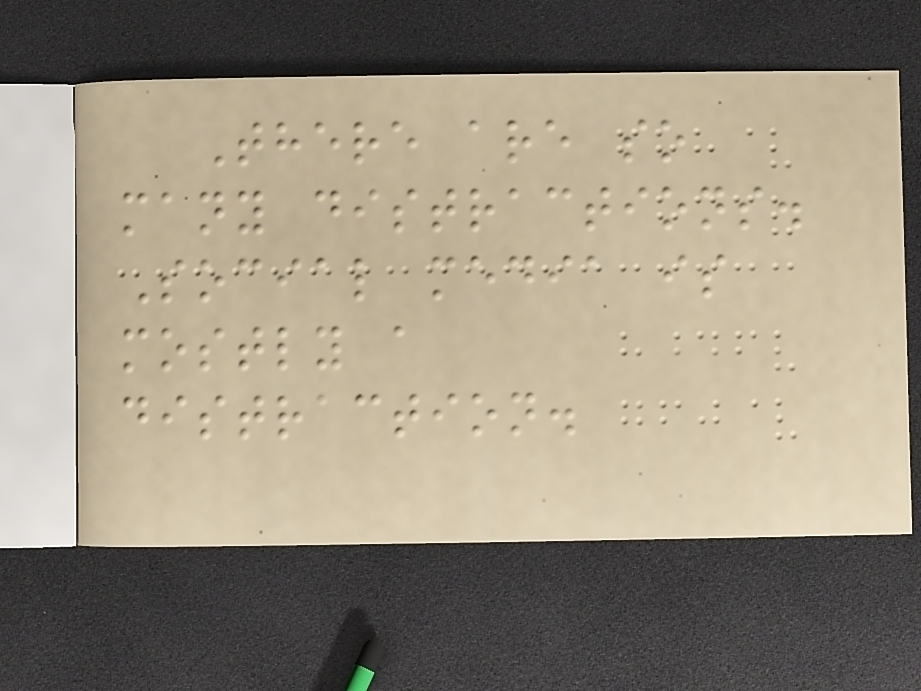There are so
many distractions.
Social media is
mostly a
distraction.
